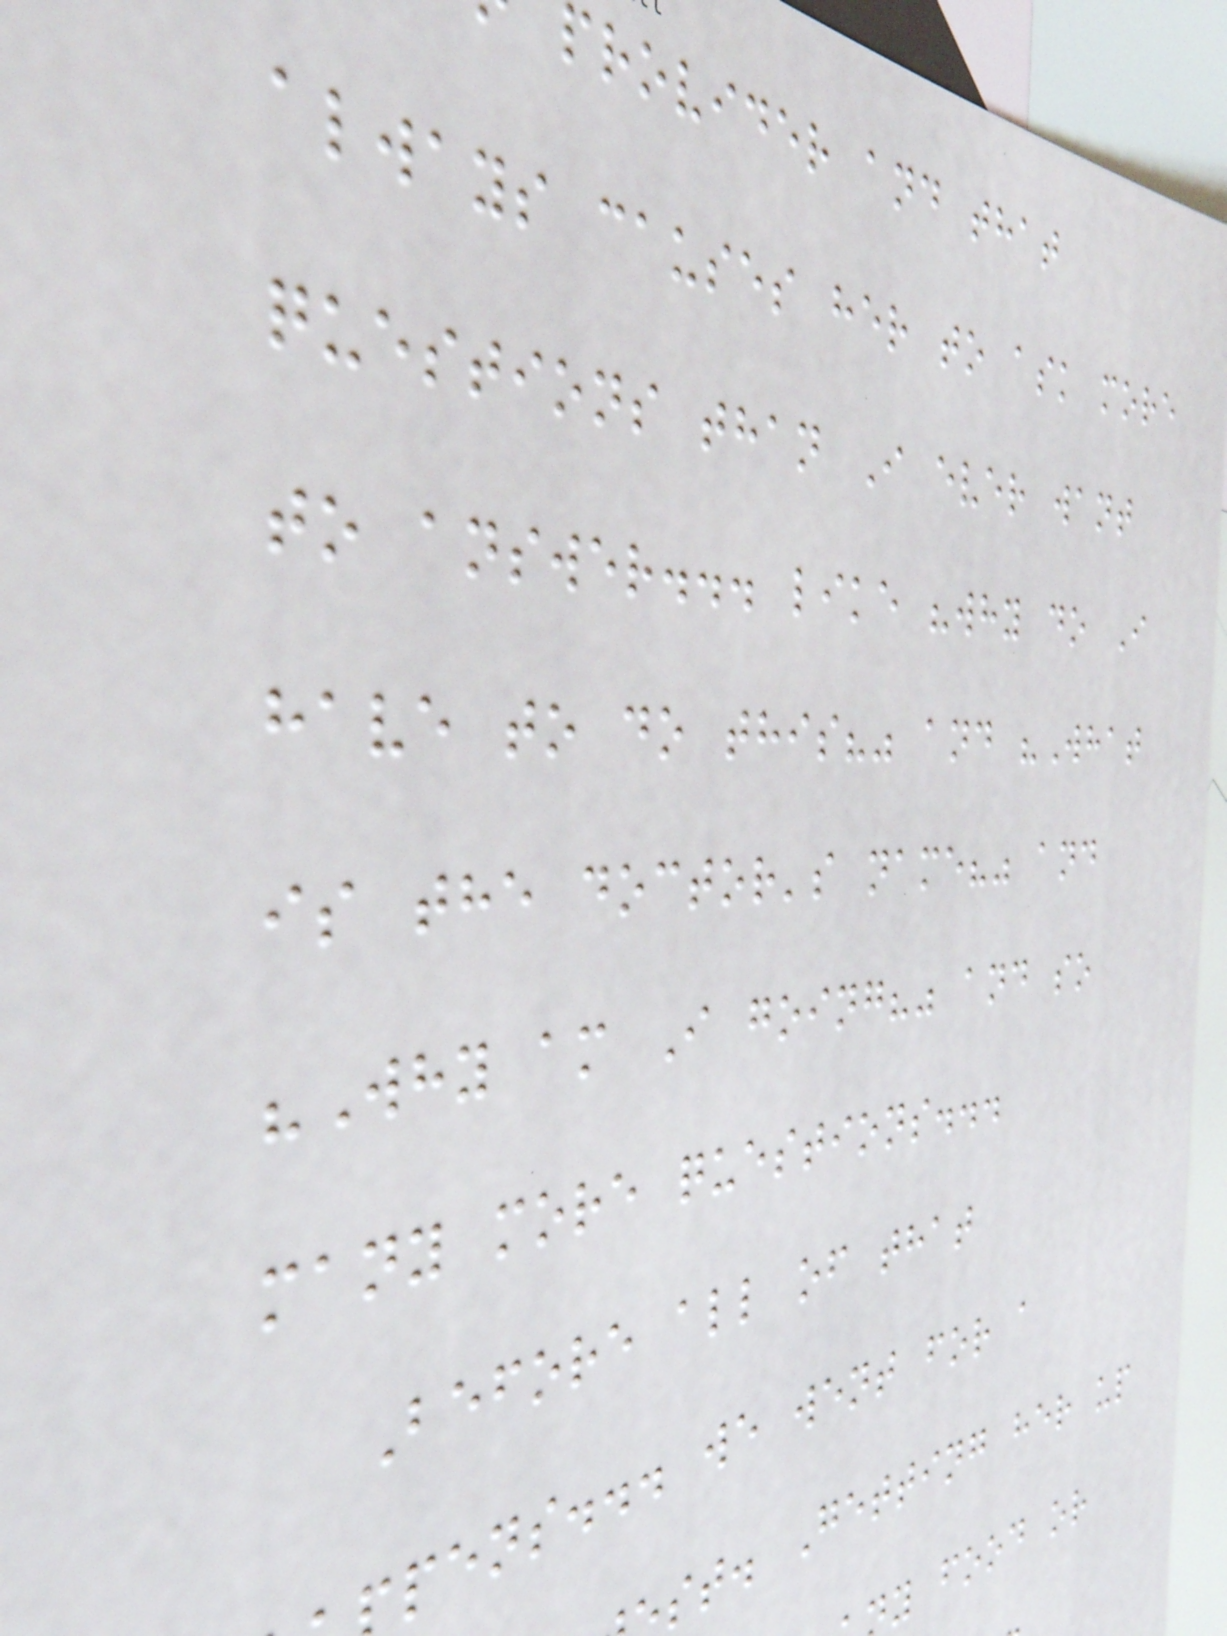provider and that
always causes her to ask more
questions than I ever want
to answer... like "why do I
have to do this?" and "What
is the doctor's name?" and
"Why am I going?" and so
many more questions...
Before all of that
pens... we went for a
st. Getting her up
y food or
